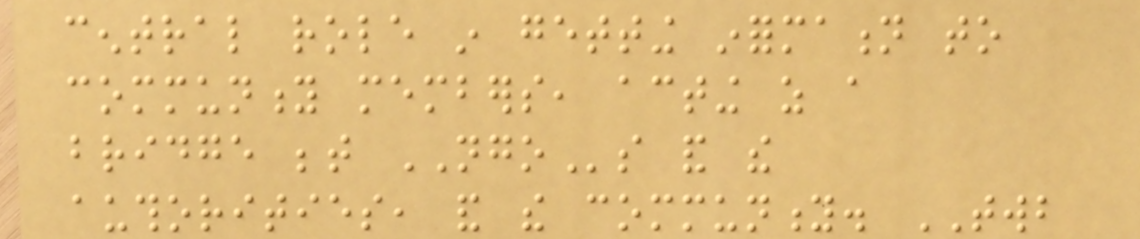central role in getting information to
community members, acting as a
bridge between NGOs and the
authorities, and the community. TWB
